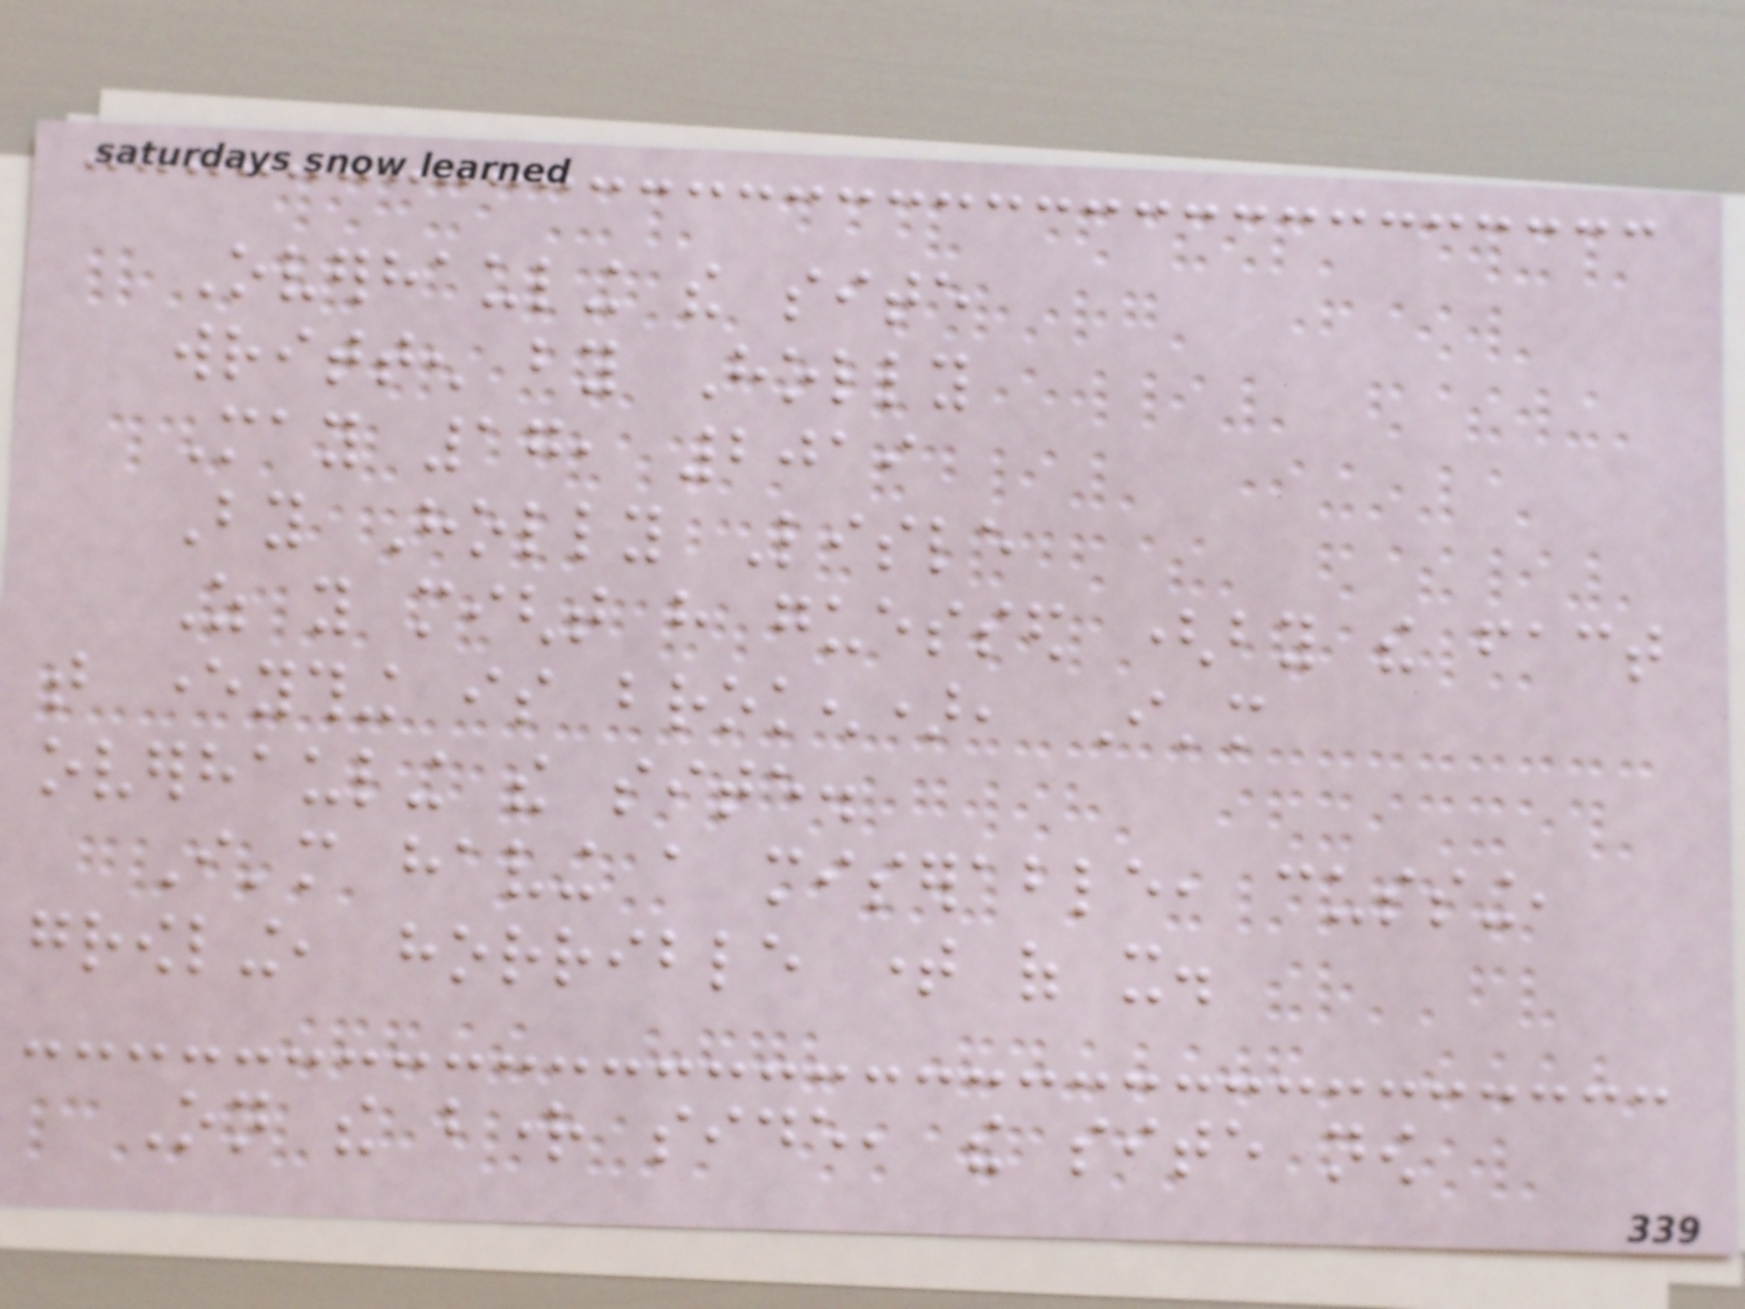Overhauling the site
written by Holly
May 17, 2019
By Holly Lisle
As you might have guessed (by the fact
that everything is broken), I'm
overhauling the site.
I'm having a miserable, cussing,
growling, horrible time of it.
On the bright side, the site now
